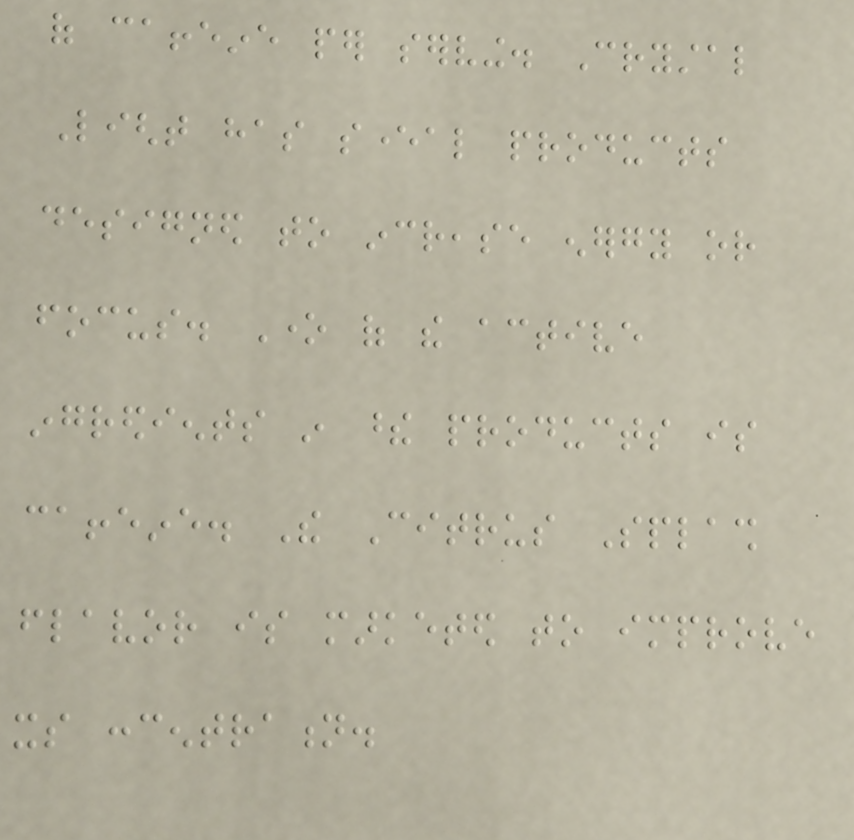of caffeine per serving. Crystal
Light has several products
designed to increase energy or
focus. One of the active
ingredients in these products is
caffeine. The Citrus Splash
flavor is marketed to improve
its concentration.
